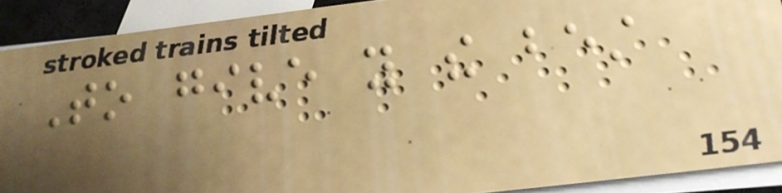To give you the best
